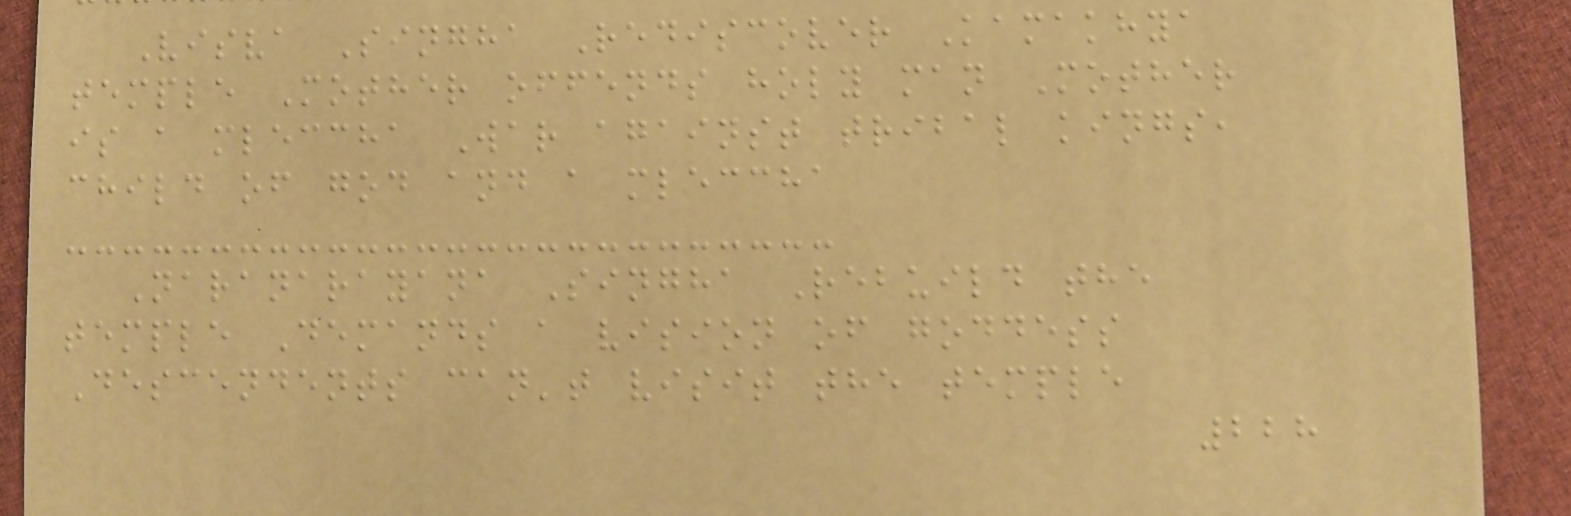Visva Singha Rediscover Kamakhya
temple Mother offends holy man Mother
is a mleccha War against tribal kings,
child of god and a mleccha
Naranarayana Singha Rebuild the
temple Demands a vision of goddess
Descendents can't visit the temple
228
